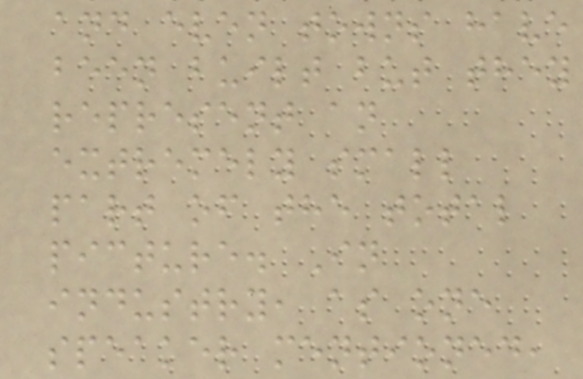and even towns have
been built but they
represent an
extremely small
part of the total
picture. In
industry, as one
speaker mentioned,
